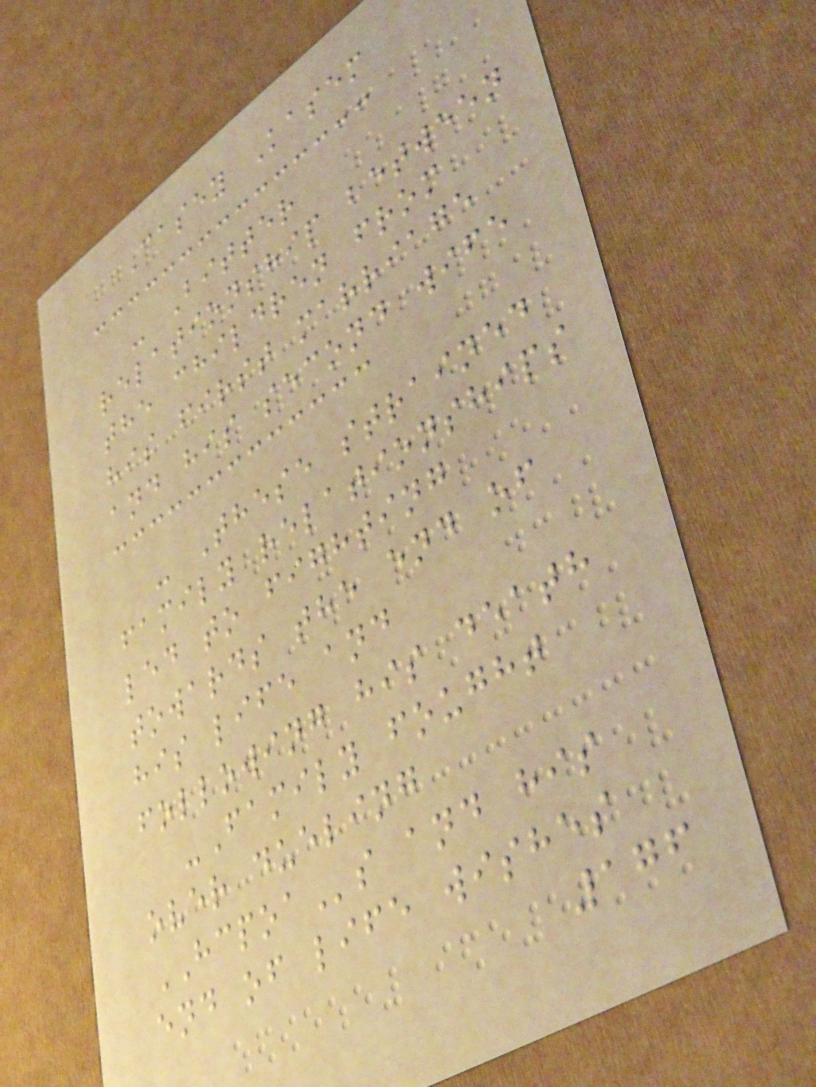Casey Kasem
- Bitter
relationship between
the children from
his first marriage
and his second wife
- These strained
family relationships
led to fighting
towards the end of
his life and
following his death
-Family fought
over dueling
HCPOAs and his
end of life wishes
176
